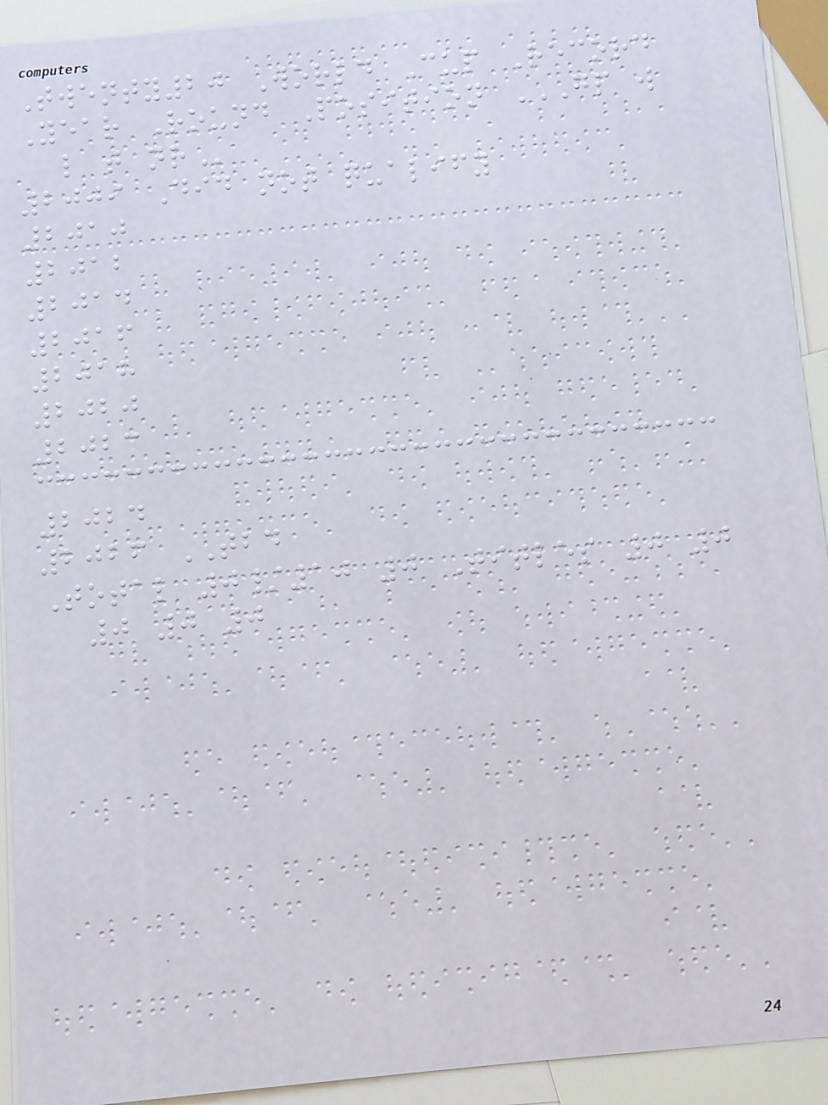Twenty20 World Cup Record
Year Round Position GP W
L T NR
2009 Did not qualify
2010
2012
2014
2016
2018
2020
2023
2024
2026 TBD
Total 0/10 0 Titles 0 0
0 0 0
